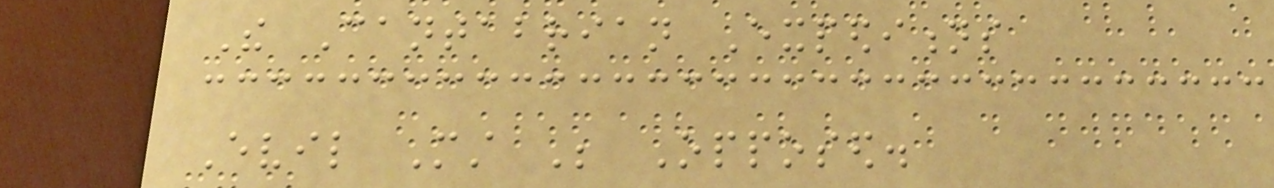The Cantabrian Expeditions
Evil Must Be Opposed.
